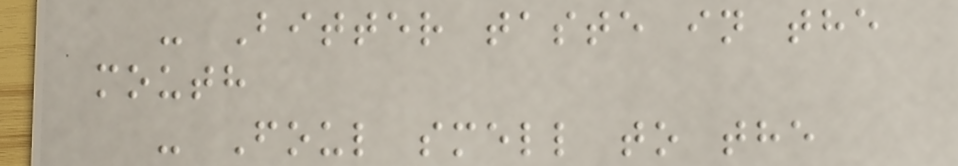- Bitter taste in the
mouth
- Foul smell to the
